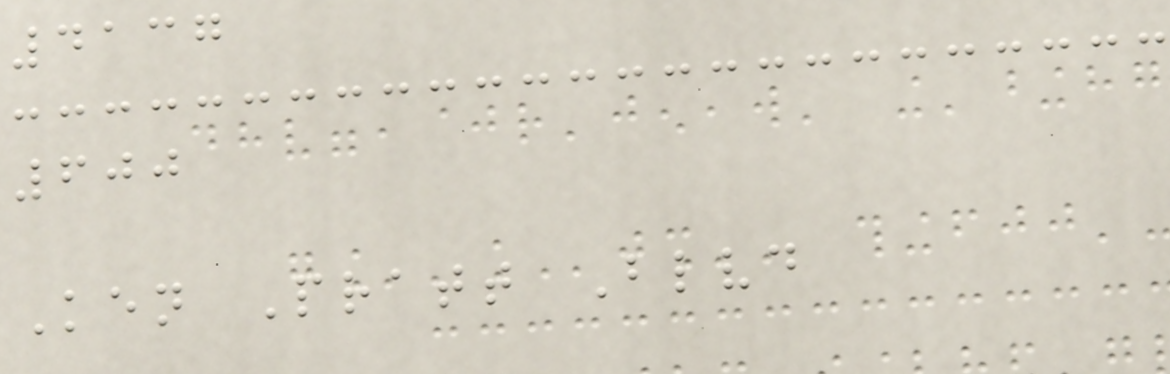4137
600
Ken Pratt Blvd
